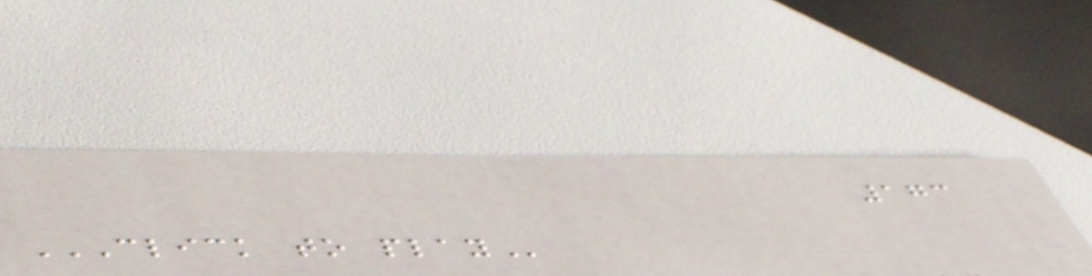173
CLICK TO PLAY
